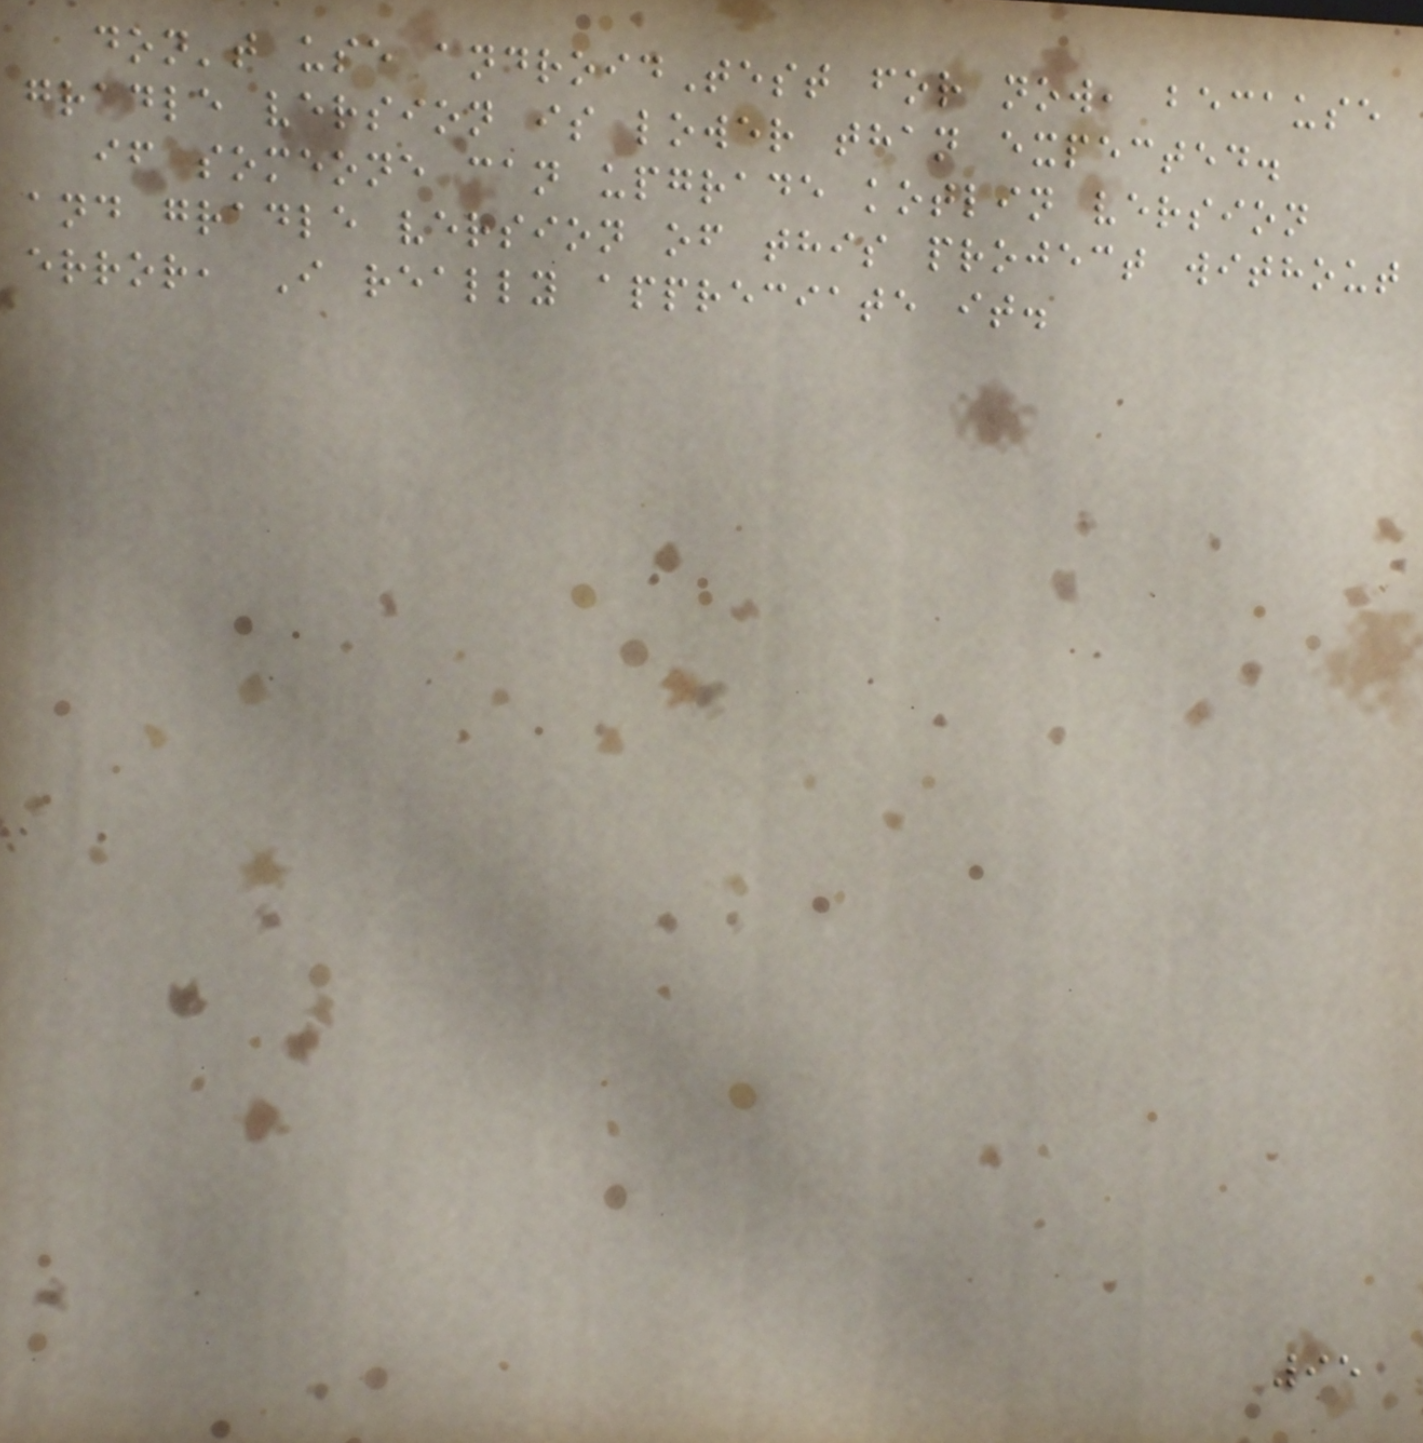don't use androidTest for now, because
gradle version is lower than expected.
if someone can upgrade kotlin version
and gradle version of this project without
error, I really appreciate it.
95
